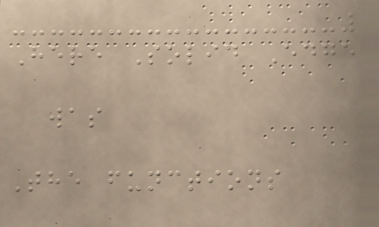Here Solid Edge
was
The functions
